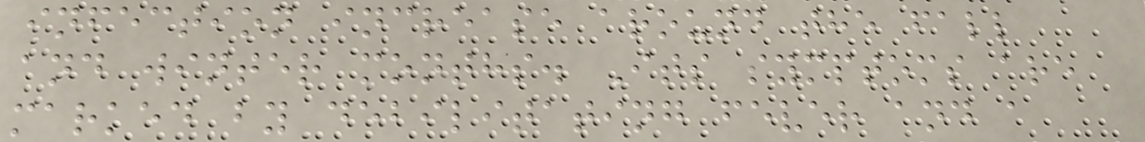infection increase around the fall
and winter months. Its symptoms are
marked by debilitating fever and a
